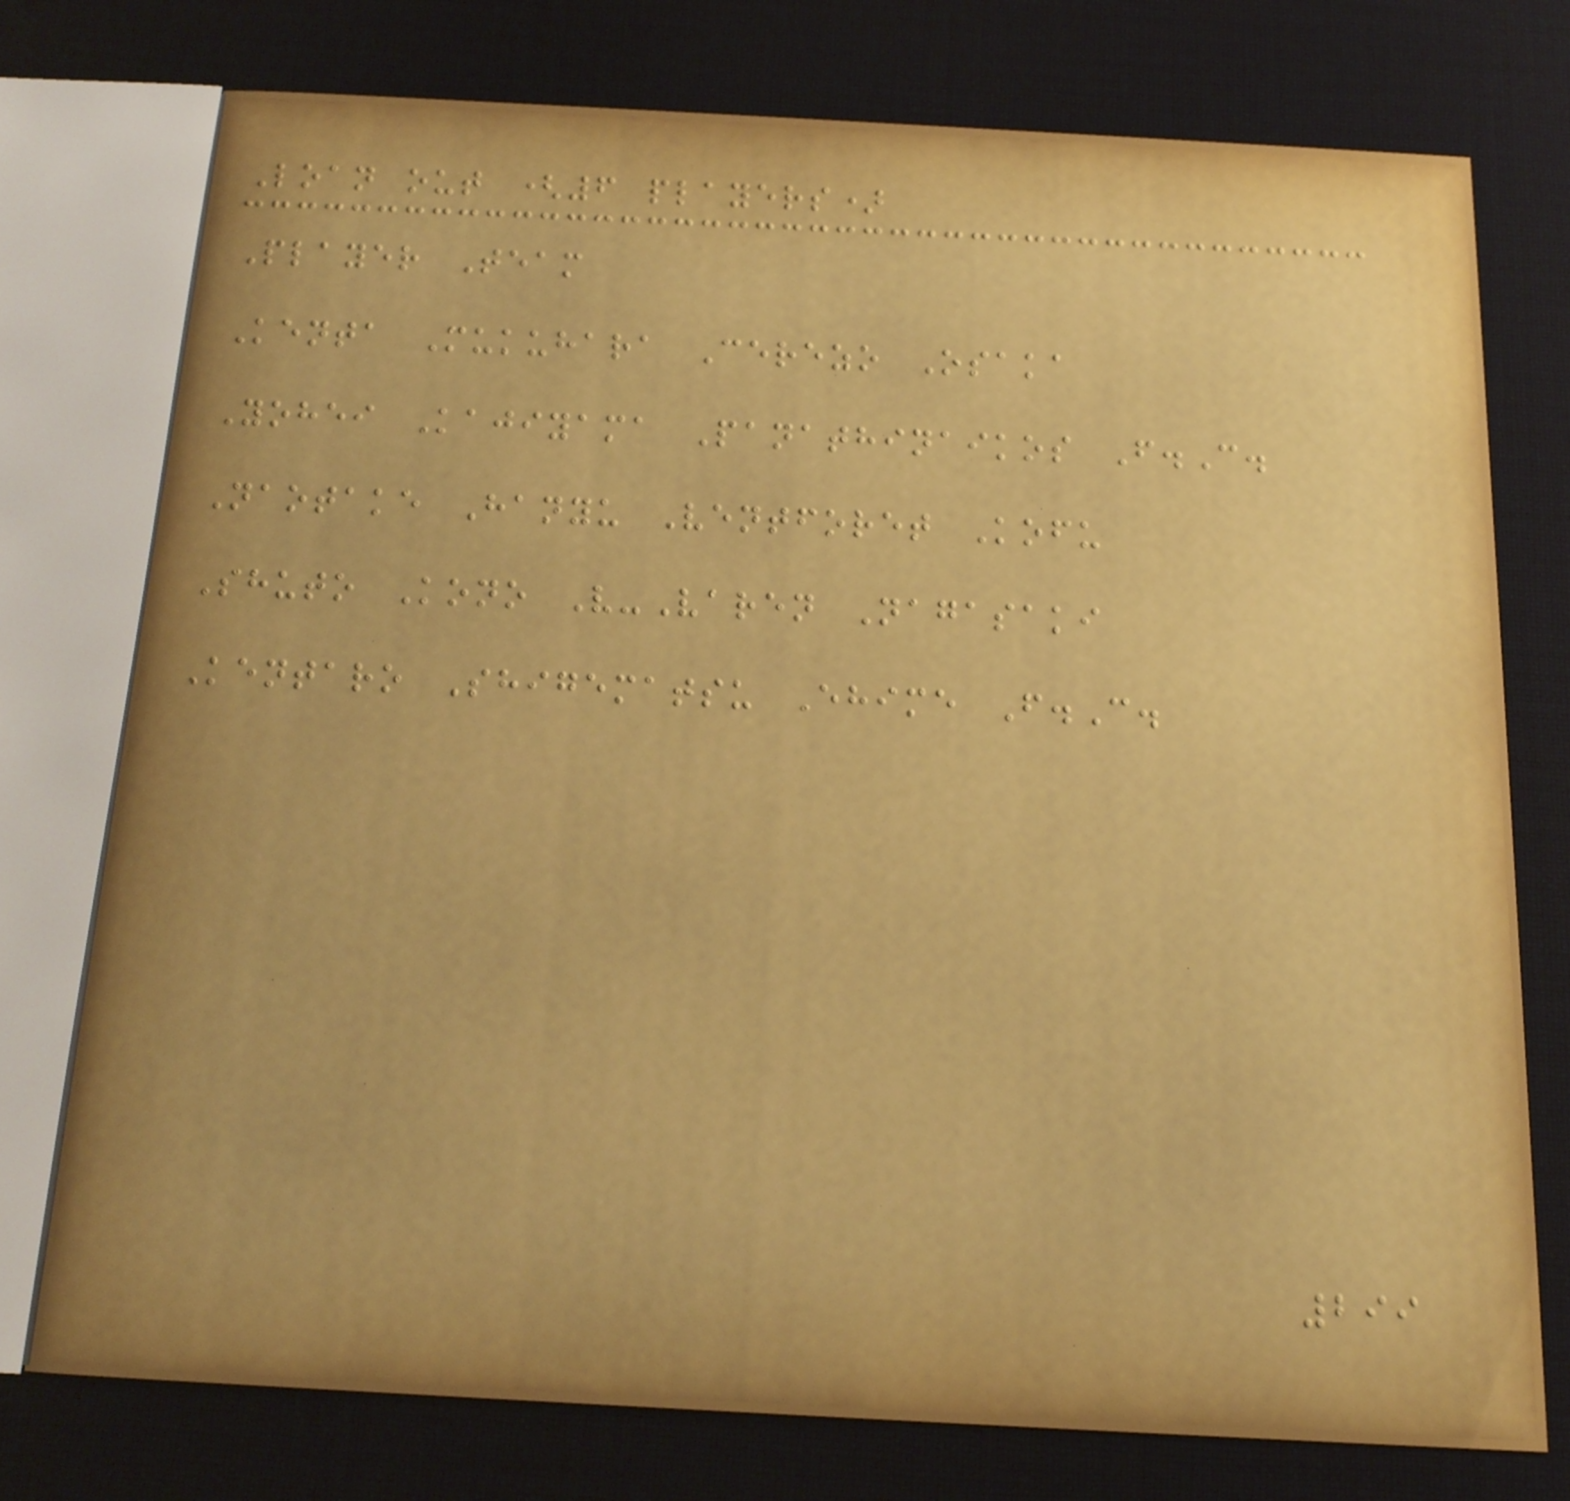Loan out (6 players)
Player Team
Kenta Mukuhara Cerezo Osaka
Yohei Kajiyama Panathinaikos F.C.
Naotake Hanyu Ventforet Kofu
Shuto Kono V-Varen Nagasaki
Kentaro Shigematsu Ehime F.C.
299
